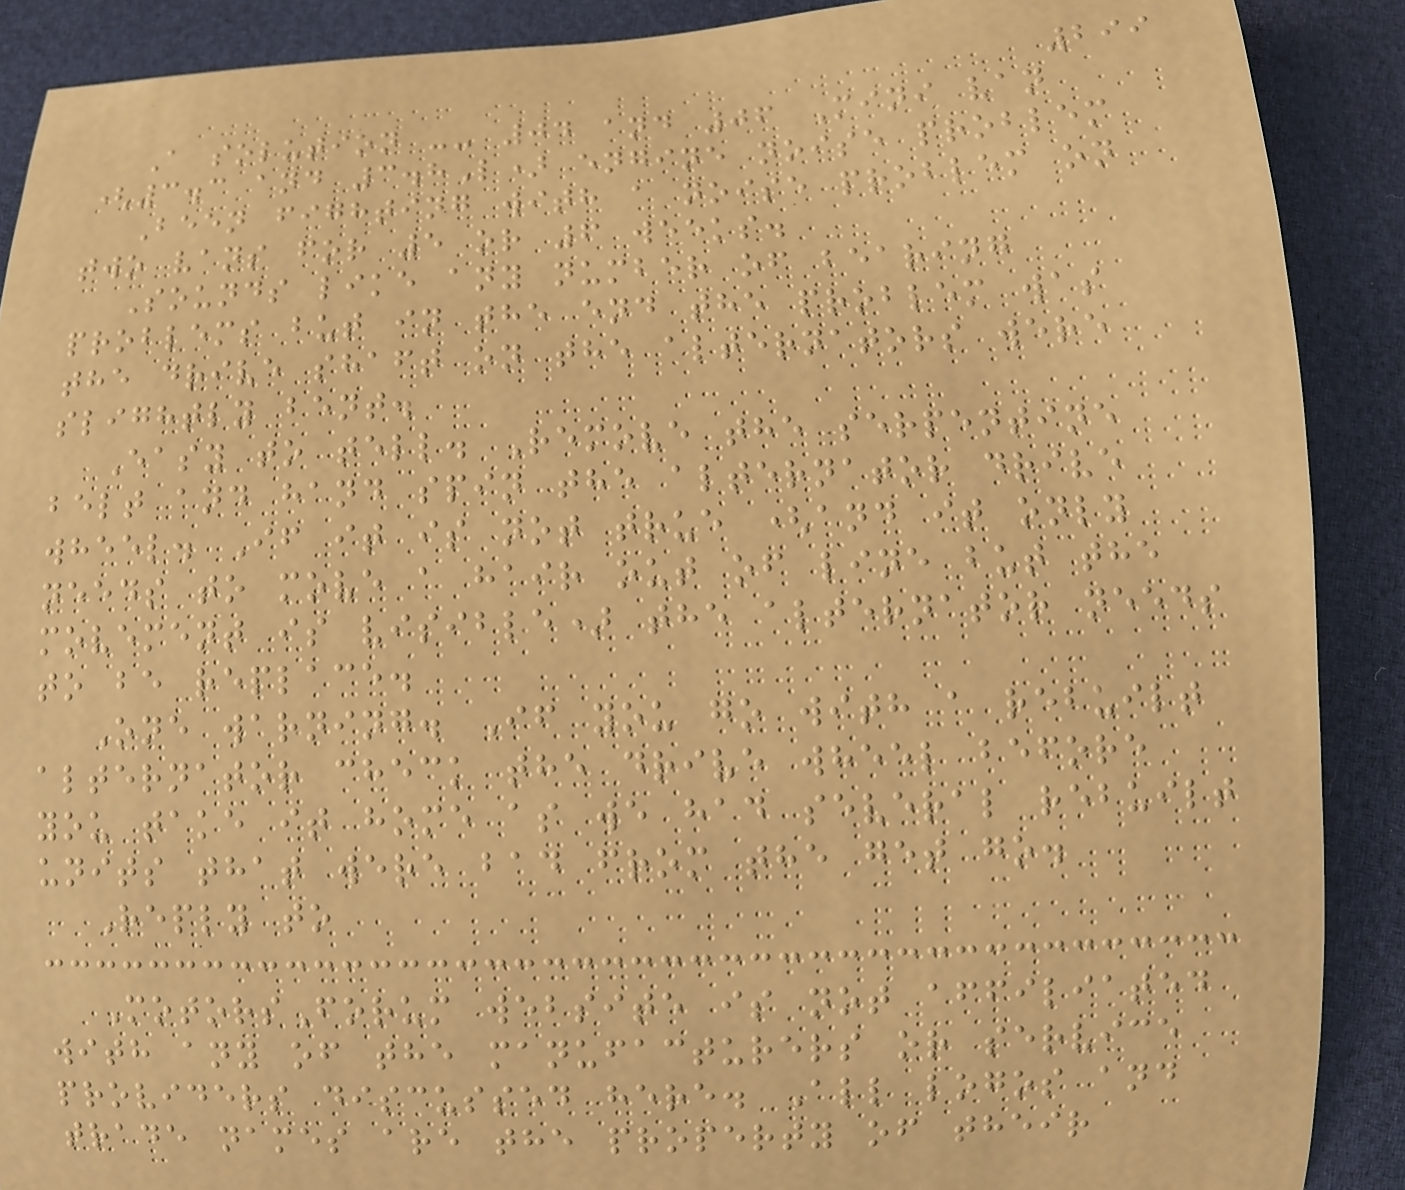299
A solution -- 04 and 06 Mini van
(3.3 and 3.8L) engine noise problem
Been fighting with a noise problem on
two vans for 5 or 6 weeks.
Sounds like any number of bearing
problems but in the end the problem was
the drive shaft on the alternators were
slightly bent.
Easy to tell. Remove the serpentine
belt and hand spin the alternator drive
wheel. If it is not true (and it only
needs to move a hair out of line but the
movement is visible) the alternator needs
to be replace.
One warning. If you go with a rebuilt
alternator check the drive wheel before
you take it home as we had several rebuilt
units that were bad from the get go.
Reply to
MotorsForum website is not affiliated
with any of the manufacturers or service
providers discussed here. All logos and
trade names are the property of their
